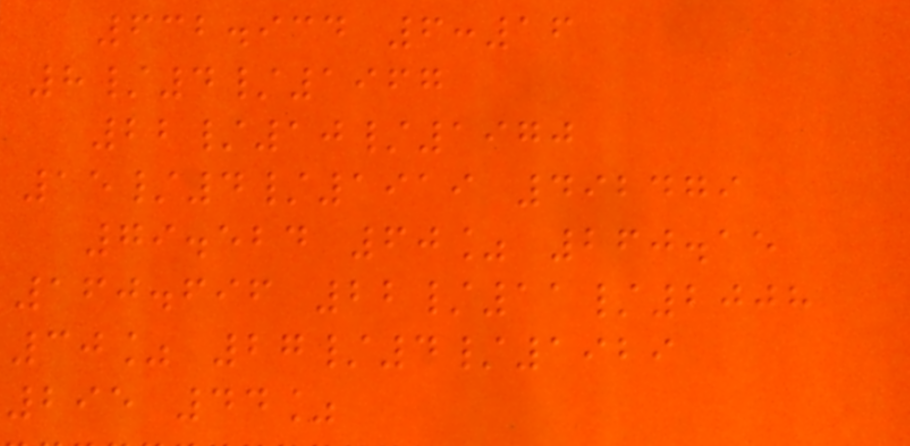632.934 6:16
8/4/1967
22/10/1970
15/4/1919 492479
79.524 60% 260.15
160.696 22/11/2008
30% 27/4/1929
295 44%
